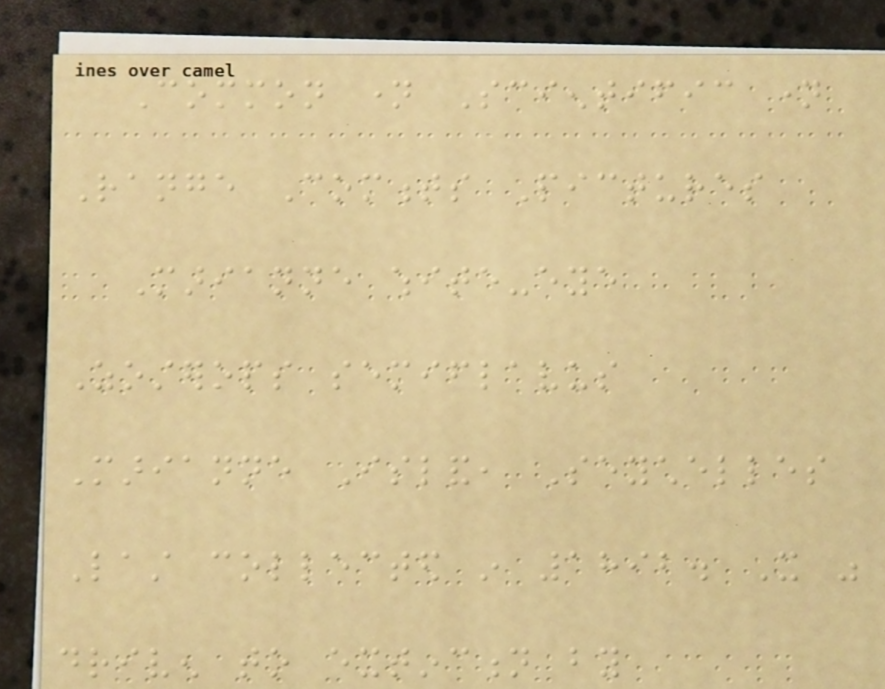Common name Scientific name
Range Comments Pictures
Marianne white-eye
Zosterops semiflavus
Marianne Island, Seychelles
Last collected in 1892. It was
driven to extinction by
